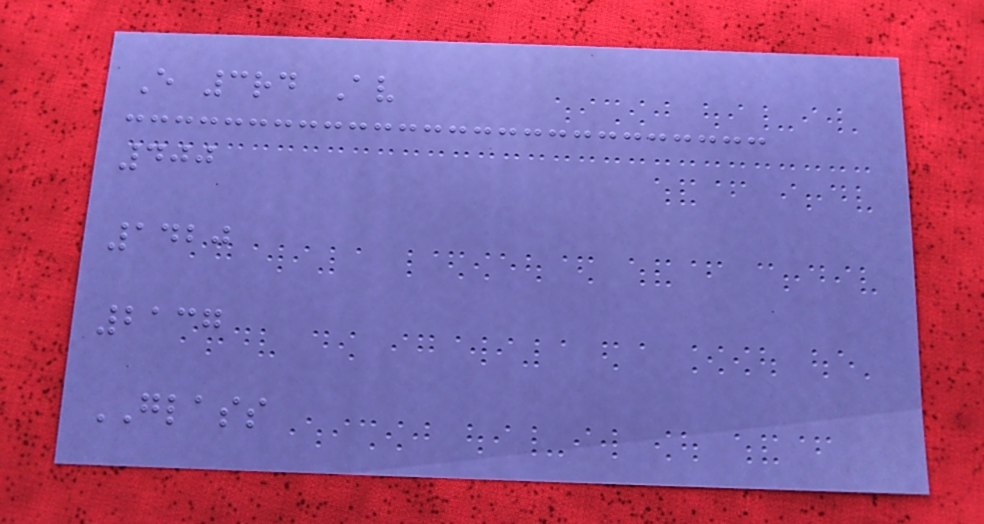E 3rd Av
400
1420
2137
GLASS
